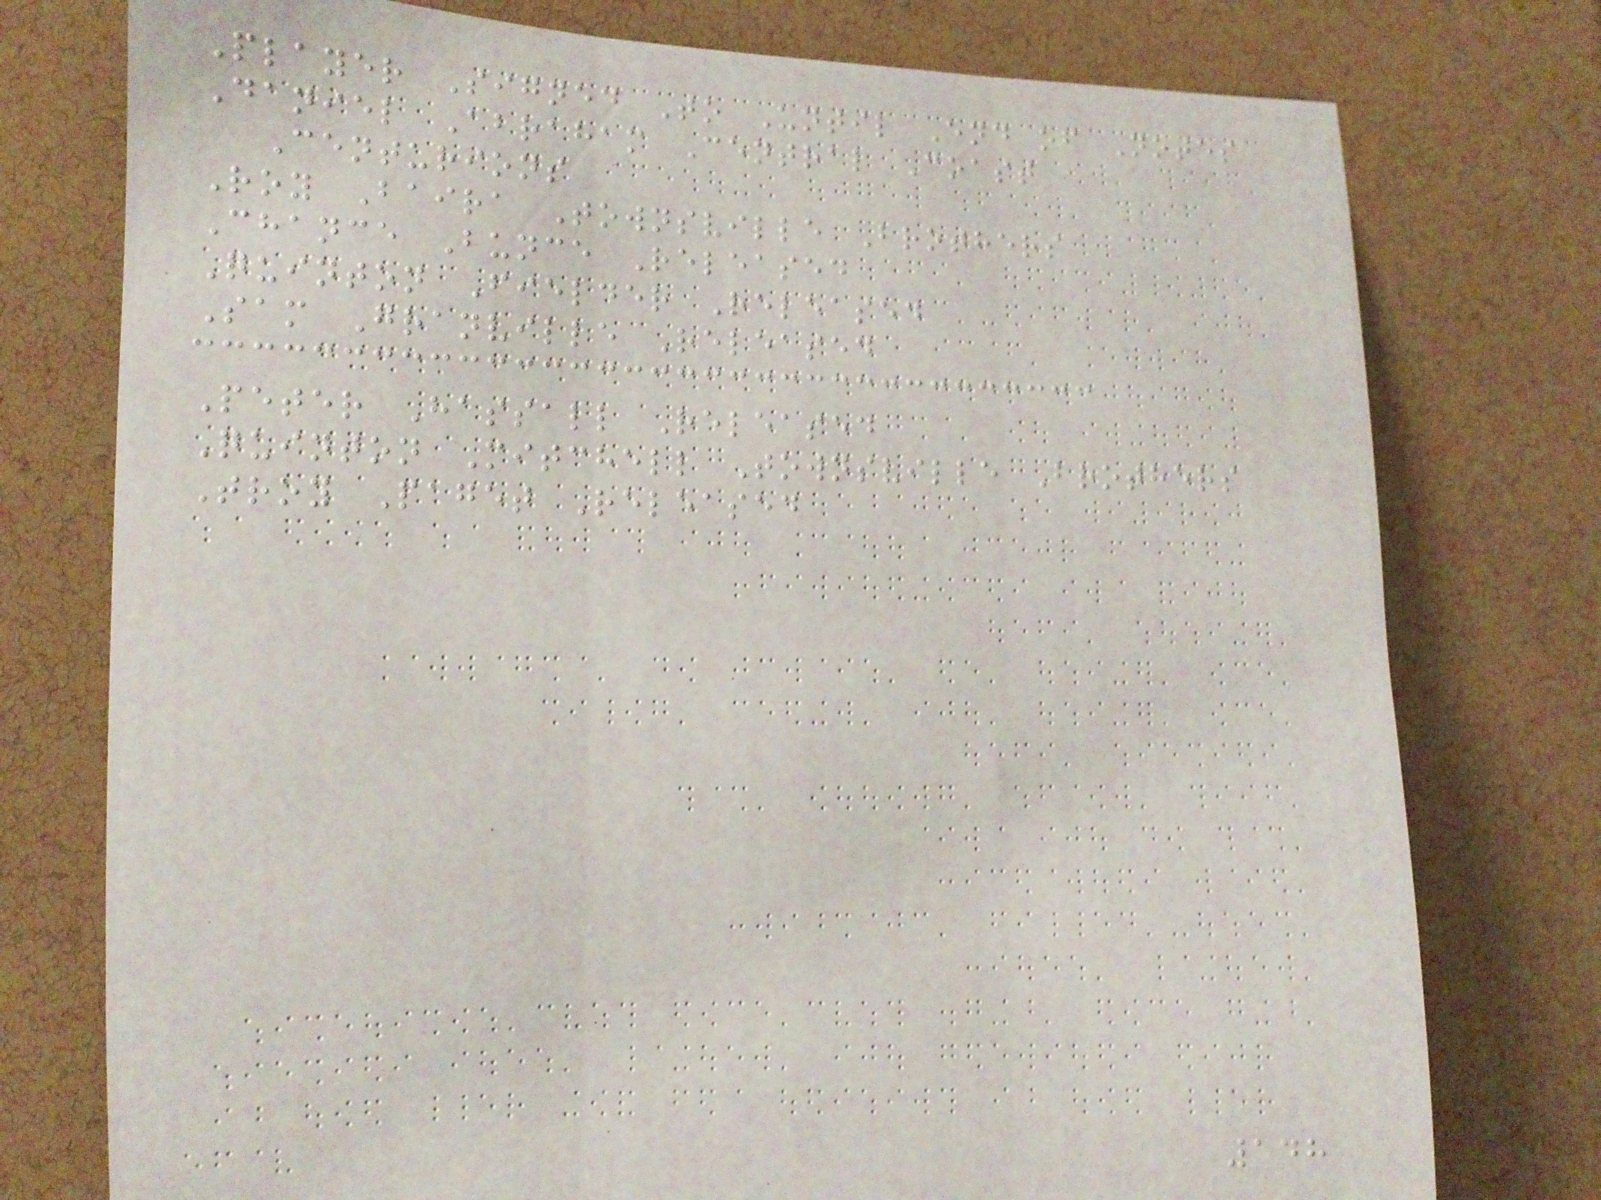Player Signed To Until End of Notes
Daniel Abraham Central Coast
Centurions
Roy Baira Townsville Brothers
Chance Bunce Released
Quinton Fielder Released
Sam Granville Released
Peter Hassall Released
Quinton Mitchell Townsville Brothers
Troy Paget Released
148
